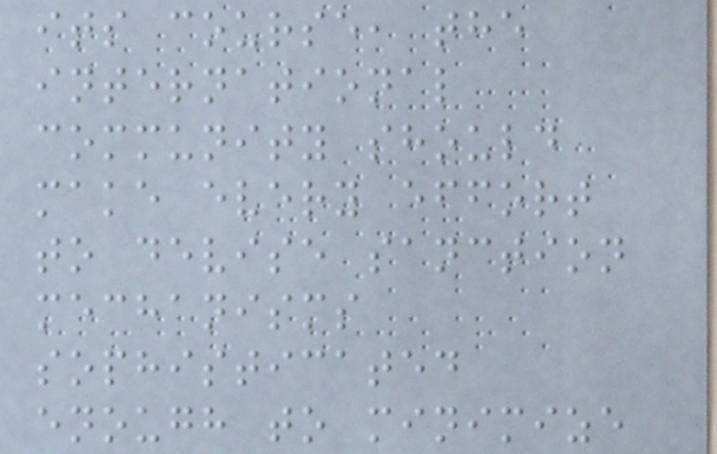its course, the
international
community should
make every effort
to devise sanction
mechanisms
sophisticated
enough to minimize
